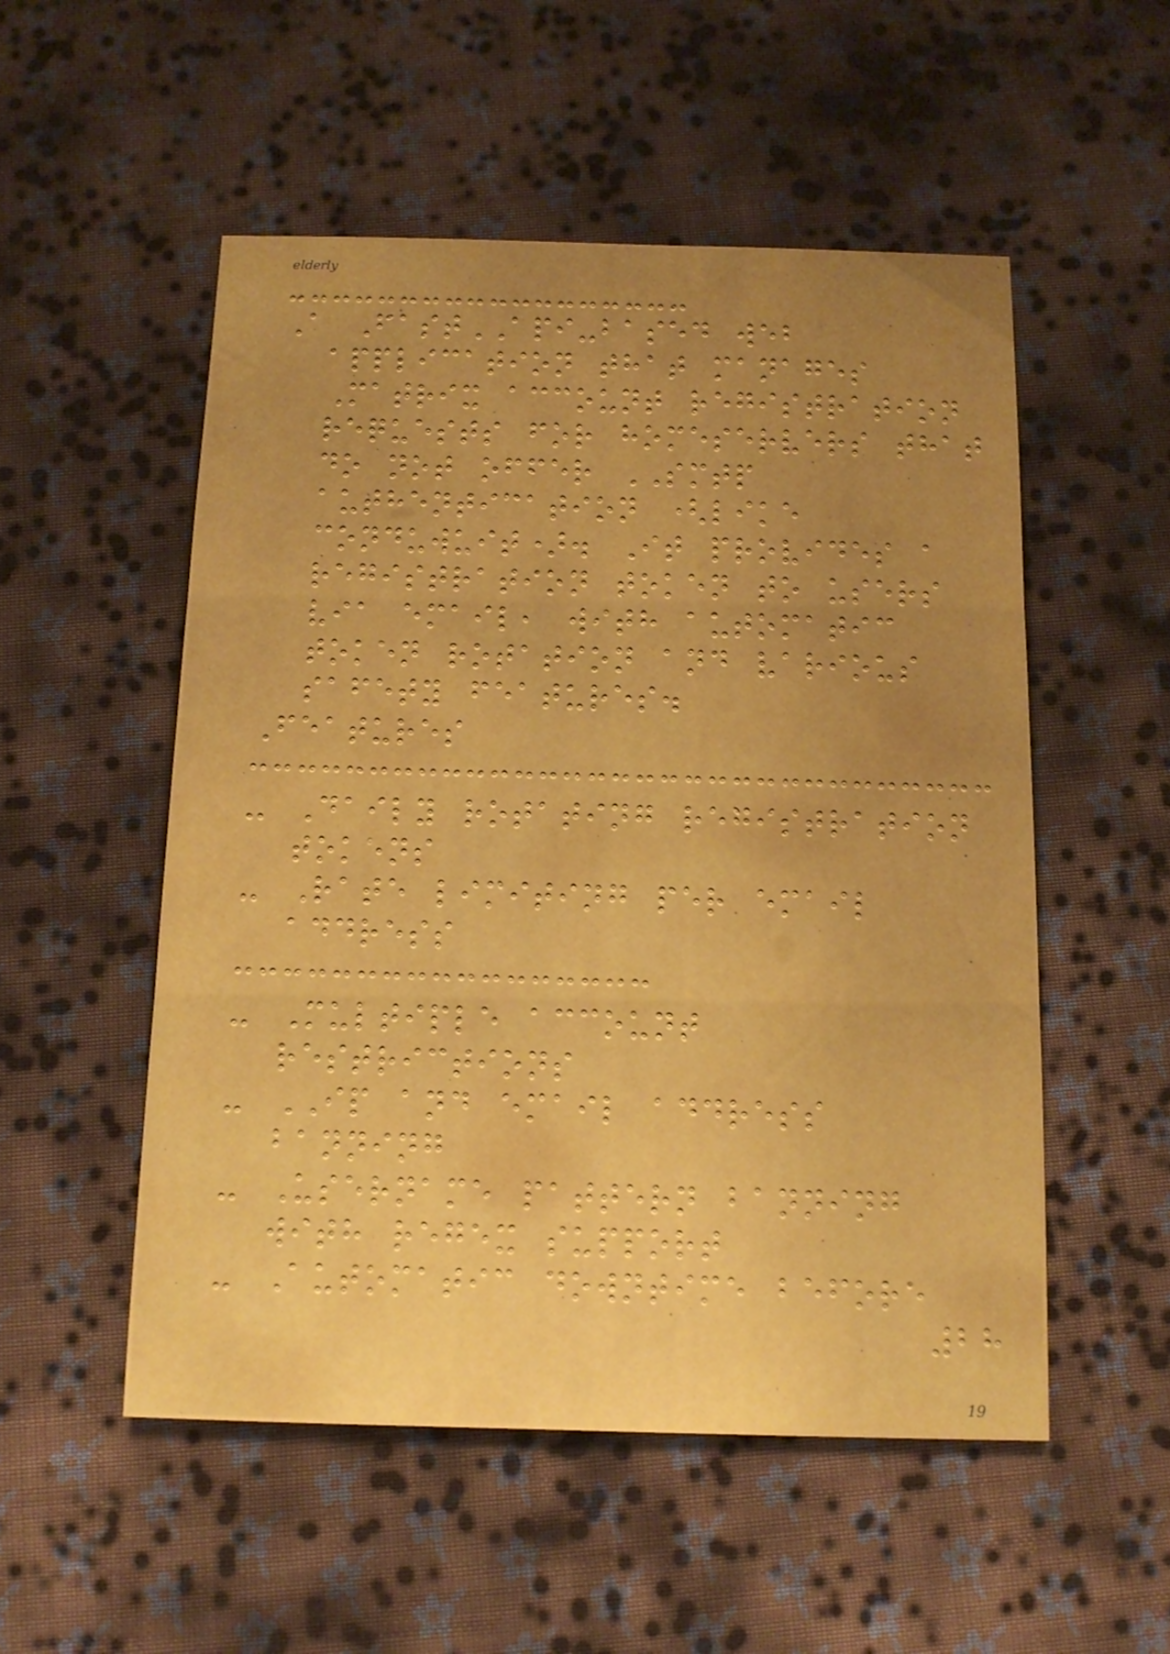A FastAPI-based web
application that manages
Matrix account registration
requests for homeservers that
do not offer SMTP
authentication (like
conduwuit). It provides a
registration token to users
via email, with automatic
token rotation and various
safety features.
Features
- Daily rotating registration
tokens
- Rate limiting per email
address
- Multiple account
restrictions
- IP and email address
banning
- Username pattern banning
with regex support
- Automatic downtime before
28
